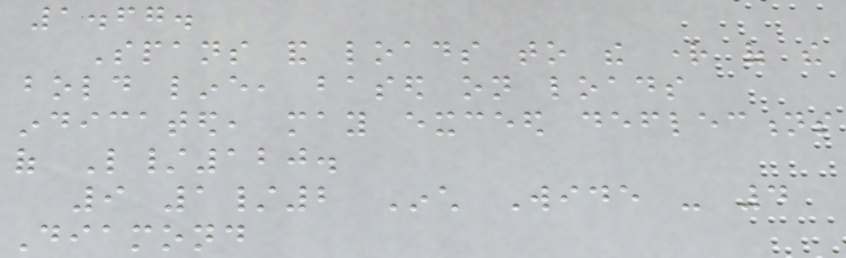1.67.
Spans and loads to the right of the
bold line, based on loads
indicated, may exceed deflections
of L/120.
9 1/2 Inch Wide - 4
Diamond
